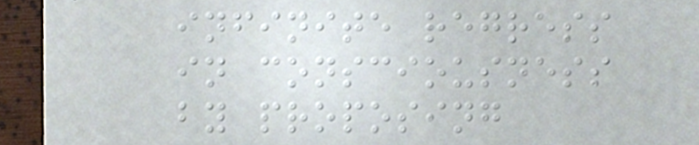infinite regress
in consciousness
by proposing
